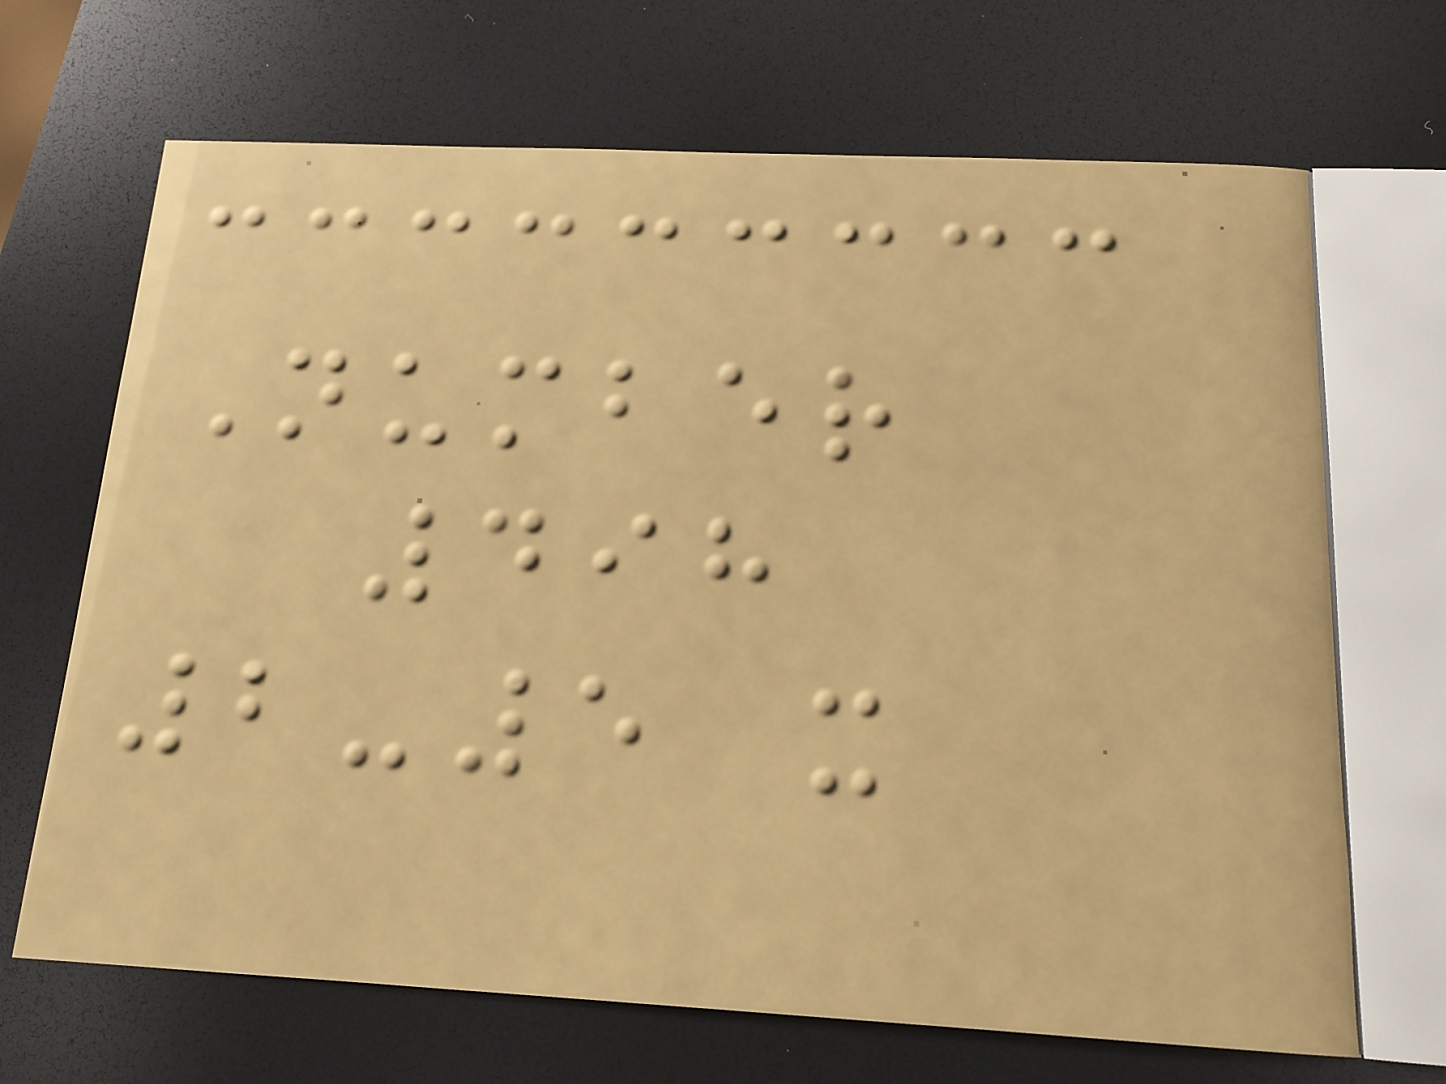Number
498
2-5 x
